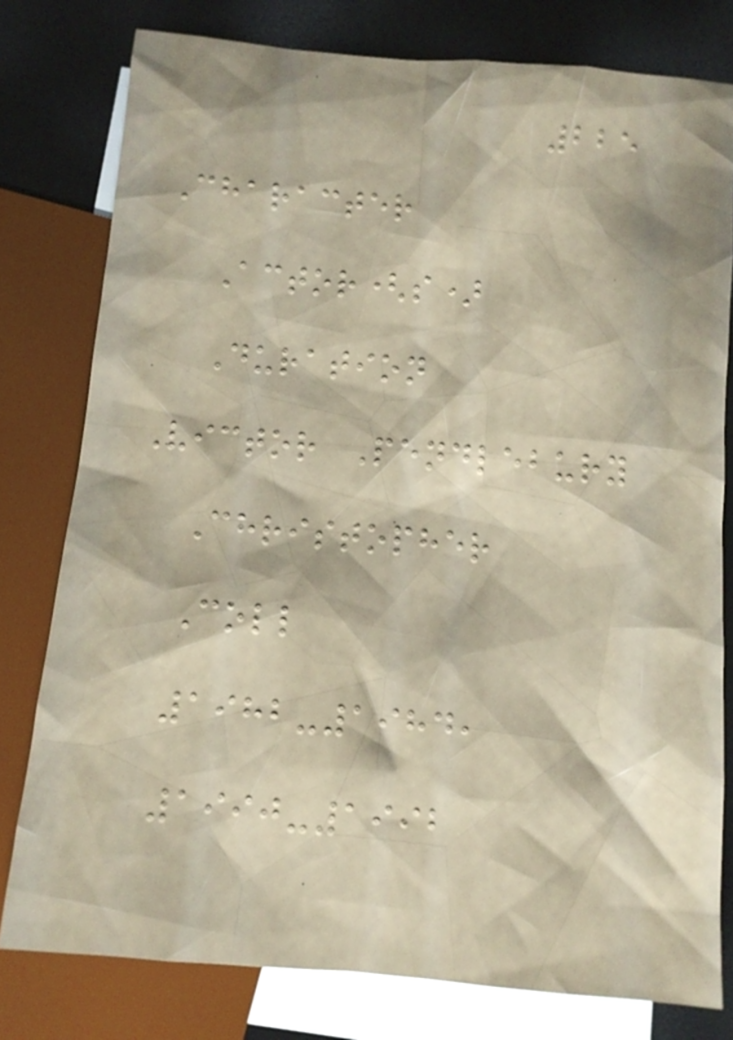225
Character
Actor(s)
Duration
Victor Pendlebury
Christopher
Coll
1982-1984,
1990-1992
